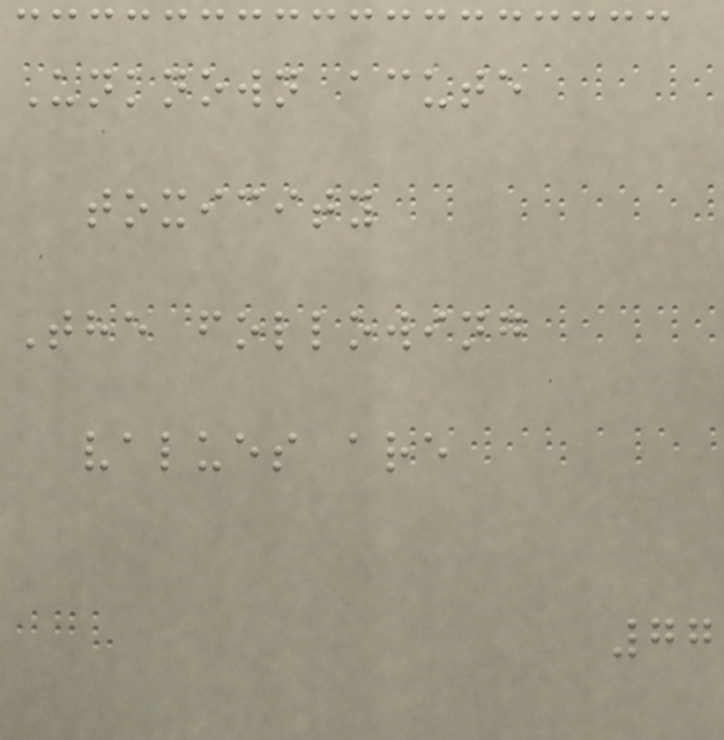Unknown acute
toxicity
The following
values are
77
